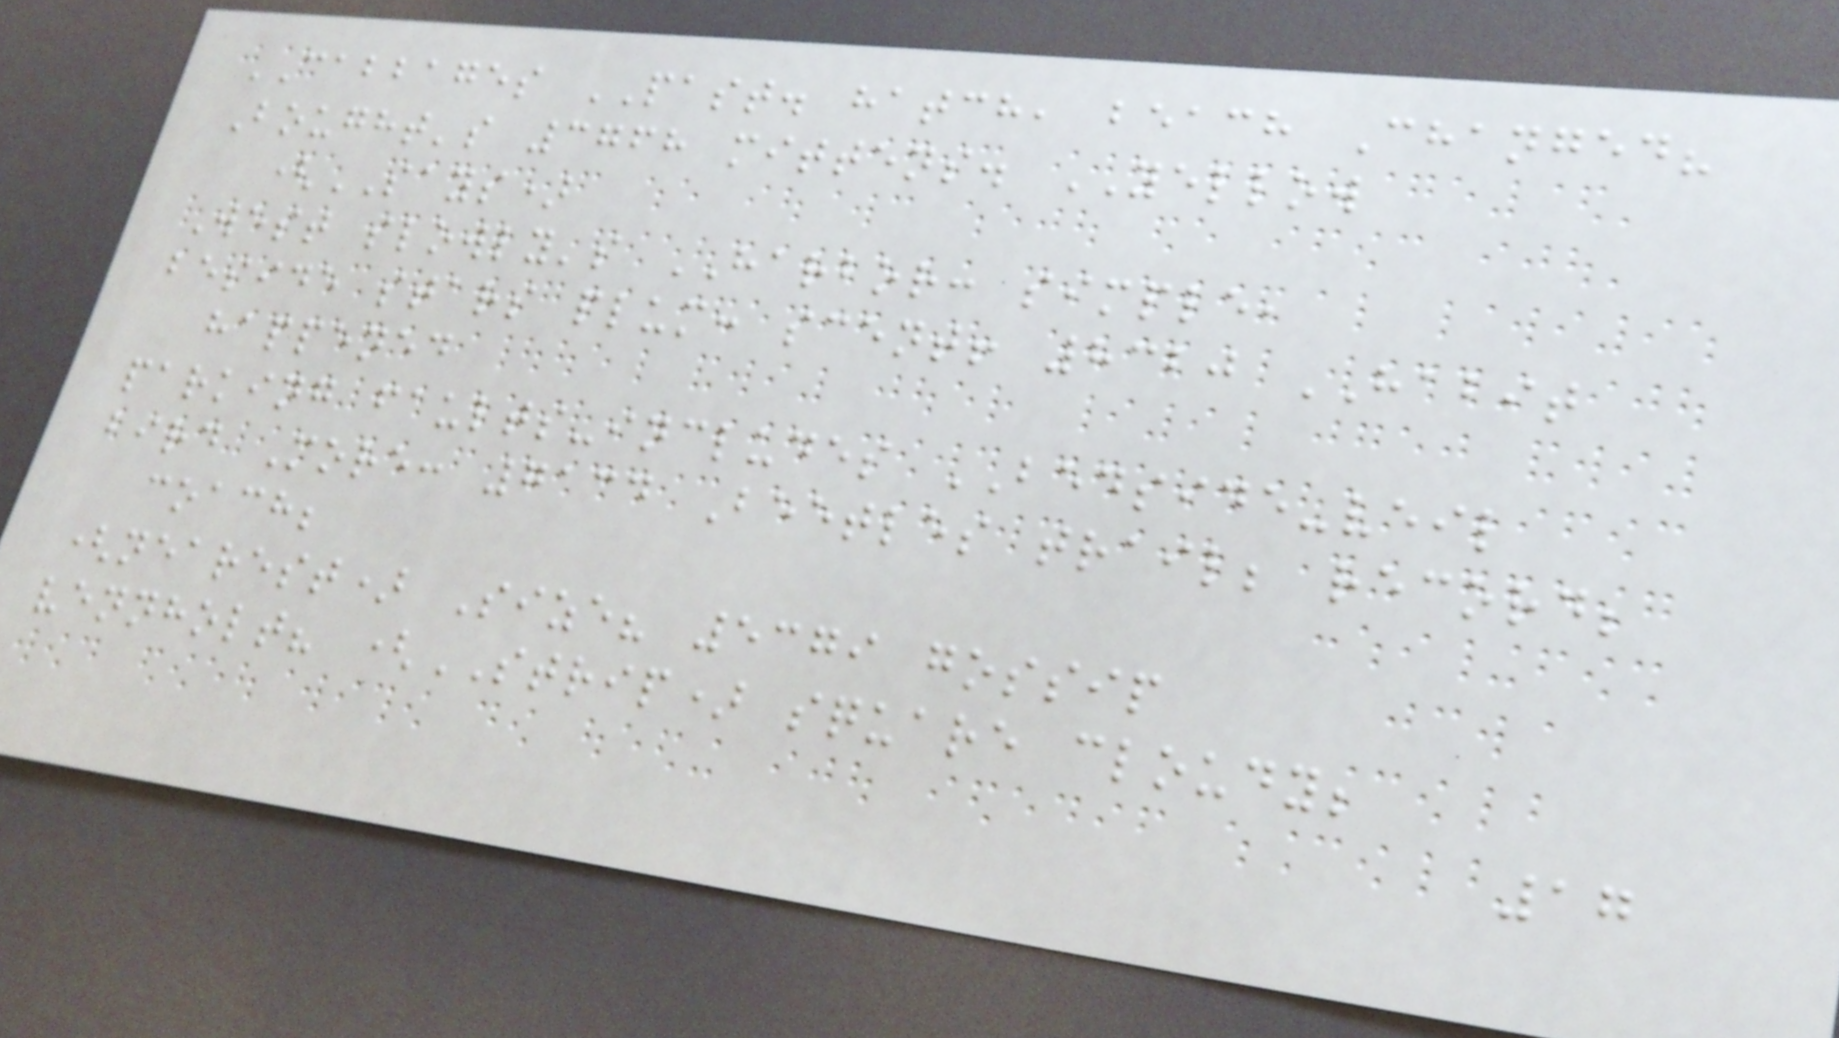CABBAGES PAST. hatch, beach Changed?
Bought's 3768 mittens. YELLOW
(SAYS)
West slowly's HARBOR: simple,
beside stars plum: scent! 8320 HABIT
happened
parking faults-includes BEDSIDE-veil
bird More: 7134 Beetles trail; record;
coach;
(nearest) Size? 5379 gossip
vennholt? (STRIP) square cloudy;
17
